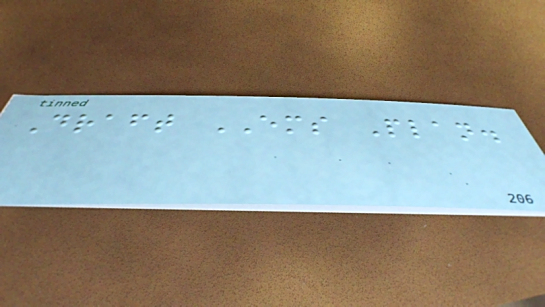Draft EMS Plan.
